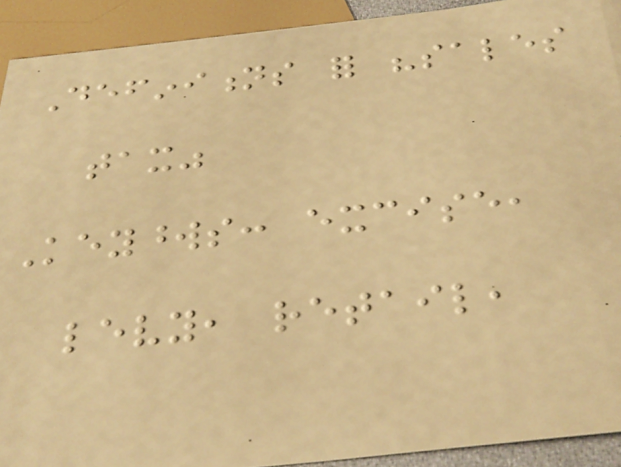Definitions for "sales
tax"
Keywords: excise,
levy, retail,
